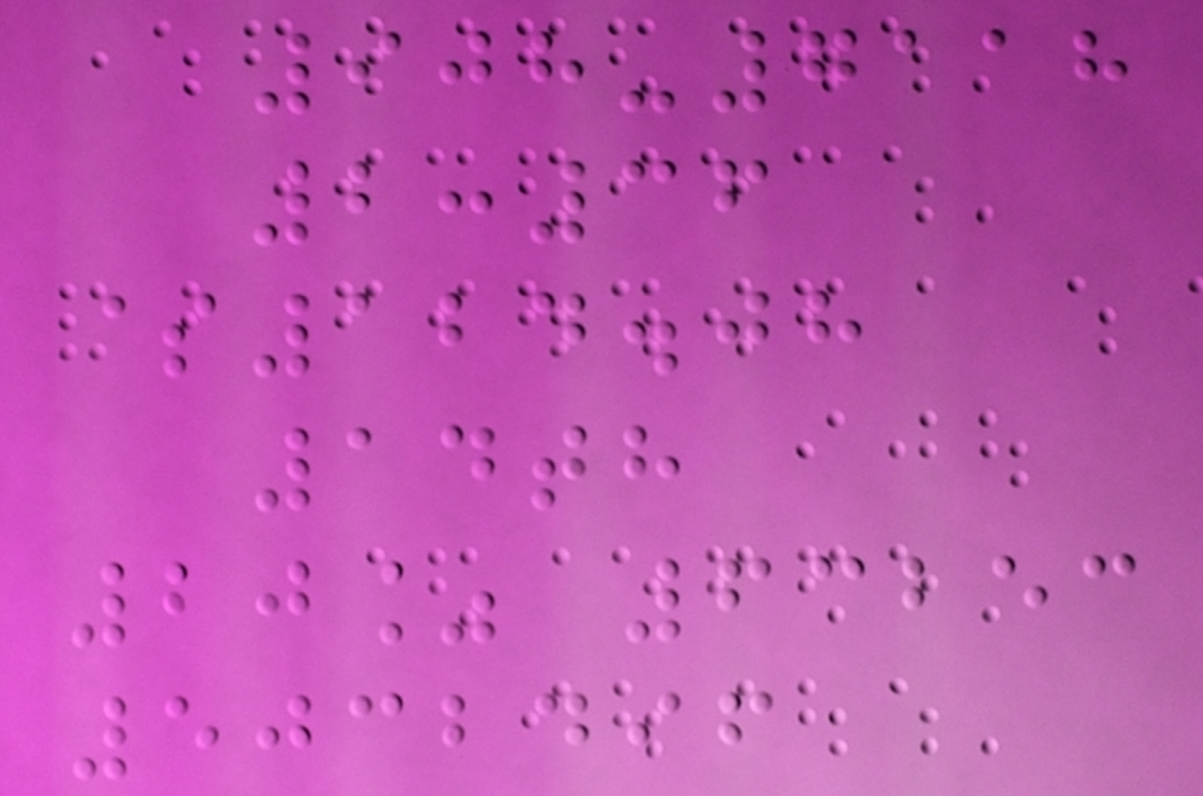908-7118
2:36
$124.08
14th
20% 63253
5032496
